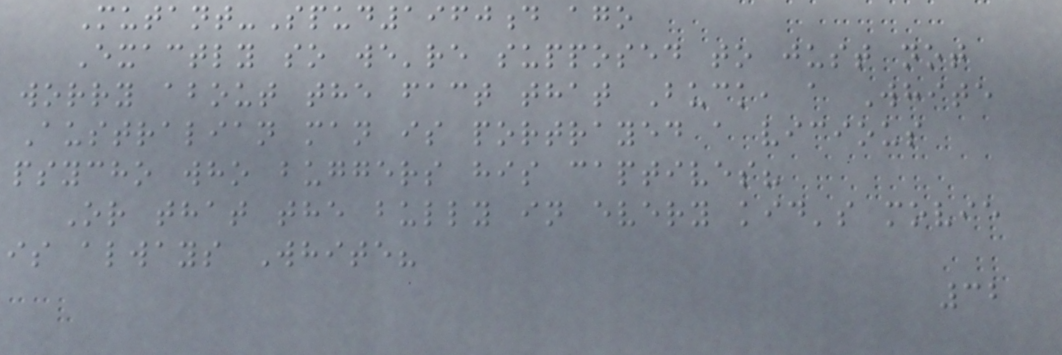Mutant-Spud1960d ago
Exactly so we're supposed to just not
worry about the fact that Buck, a White
Australian man is portrayed a vicious
psycho who buggers his captives?
Or that the bully in every kid's movie
is always White?
32
